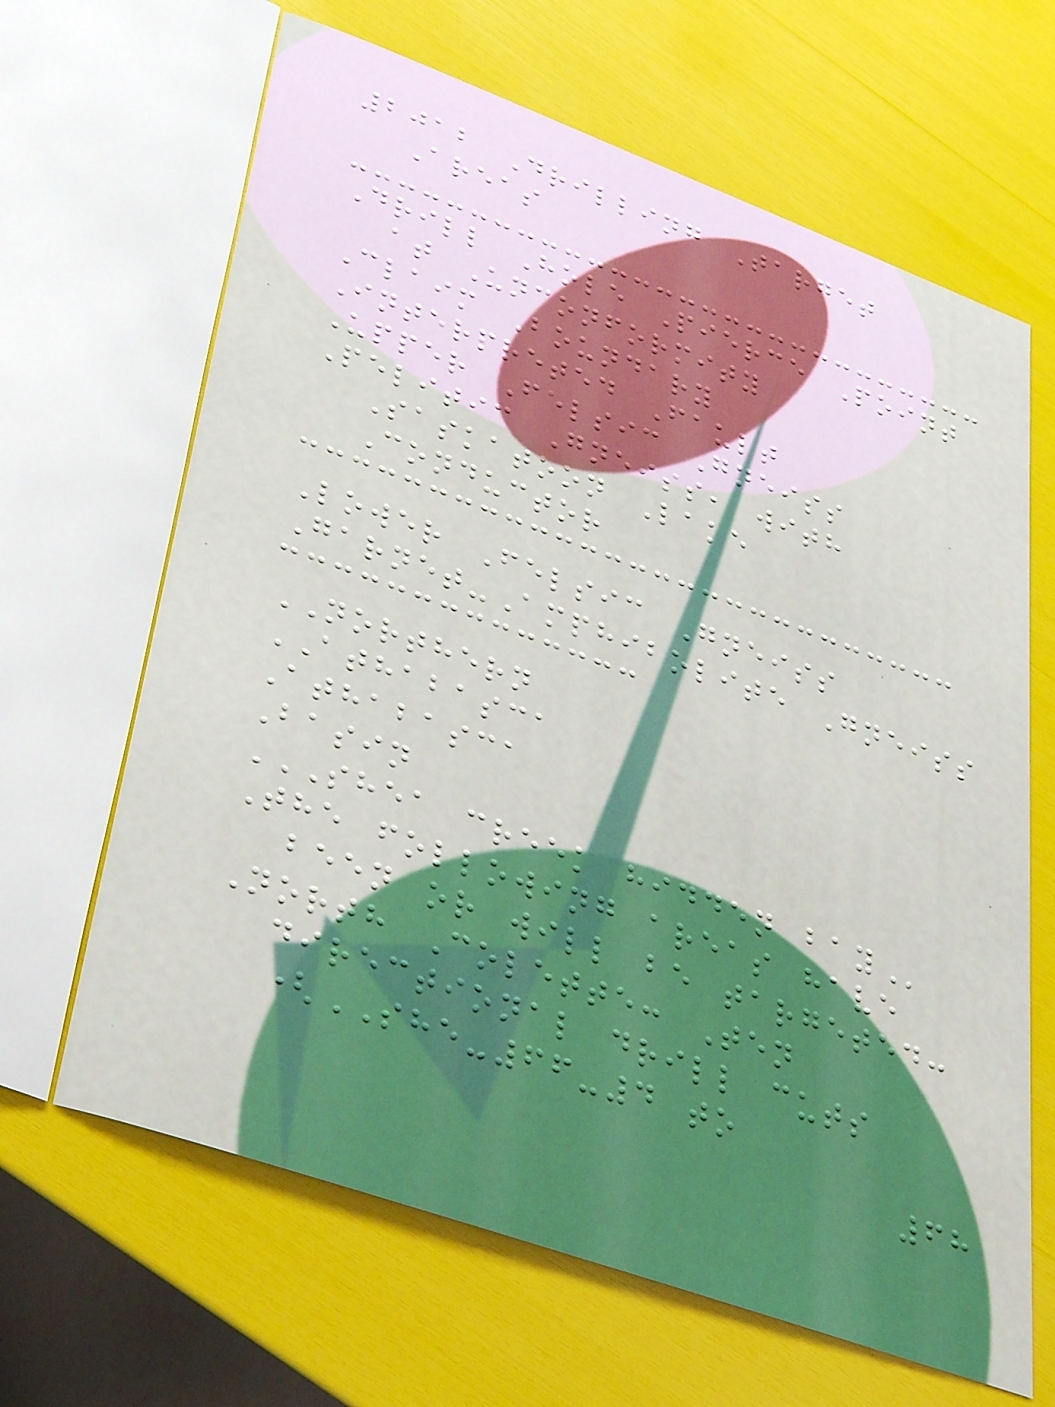2012 Drilling Target
Areas
Drill Hole Pierce Point
at Unconformity
Claim Boundary
Interpreted Fault
Upper Felsic Gneiss
Pelitic Gneiss, with
Saskatoon Lake
Conductor
Lower Felsic Gneiss
Garnet-Amphibolite Gneiss
NORTHERN
ATHABASCA
Athabasca
Basin
SHEA CREEK HIDDEN BAY
The following areas have
been or will be targeted:
North Colette: Ten
directional drill cuts
(SHE-66-4 to
68
